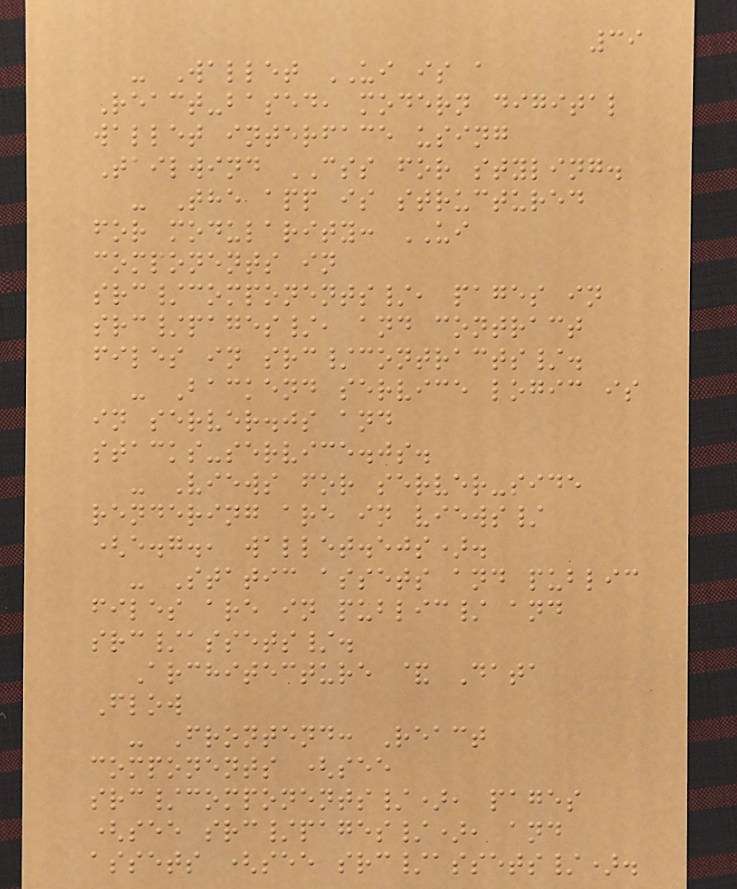39
- Wallet UI is a
React-based, modern digital
wallet interface using
Tailwind CSS for styling.
- The app is structured
for modularity: UI
components in
src/components/, pages in
src/pages/, and contract
files in src/contracts/.
- Backend service logic is
in server.js and
stacks-service.js.
- Views for server-side
rendering are in views/
(e.g., wallet.ejs).
- Static assets and public
files are in public/ and
src/assets/.
Architecture & Data
Flow
- Frontend: React
components (see
src/components/), pages
(see src/pages/), and
assets (see src/assets/).
